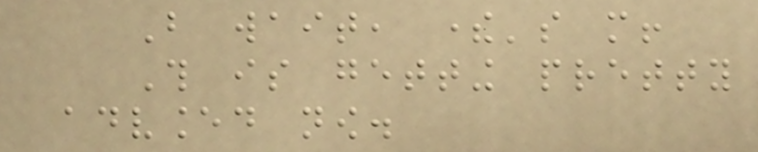But wait, there's more!
This is getting pretty
advanced now.
